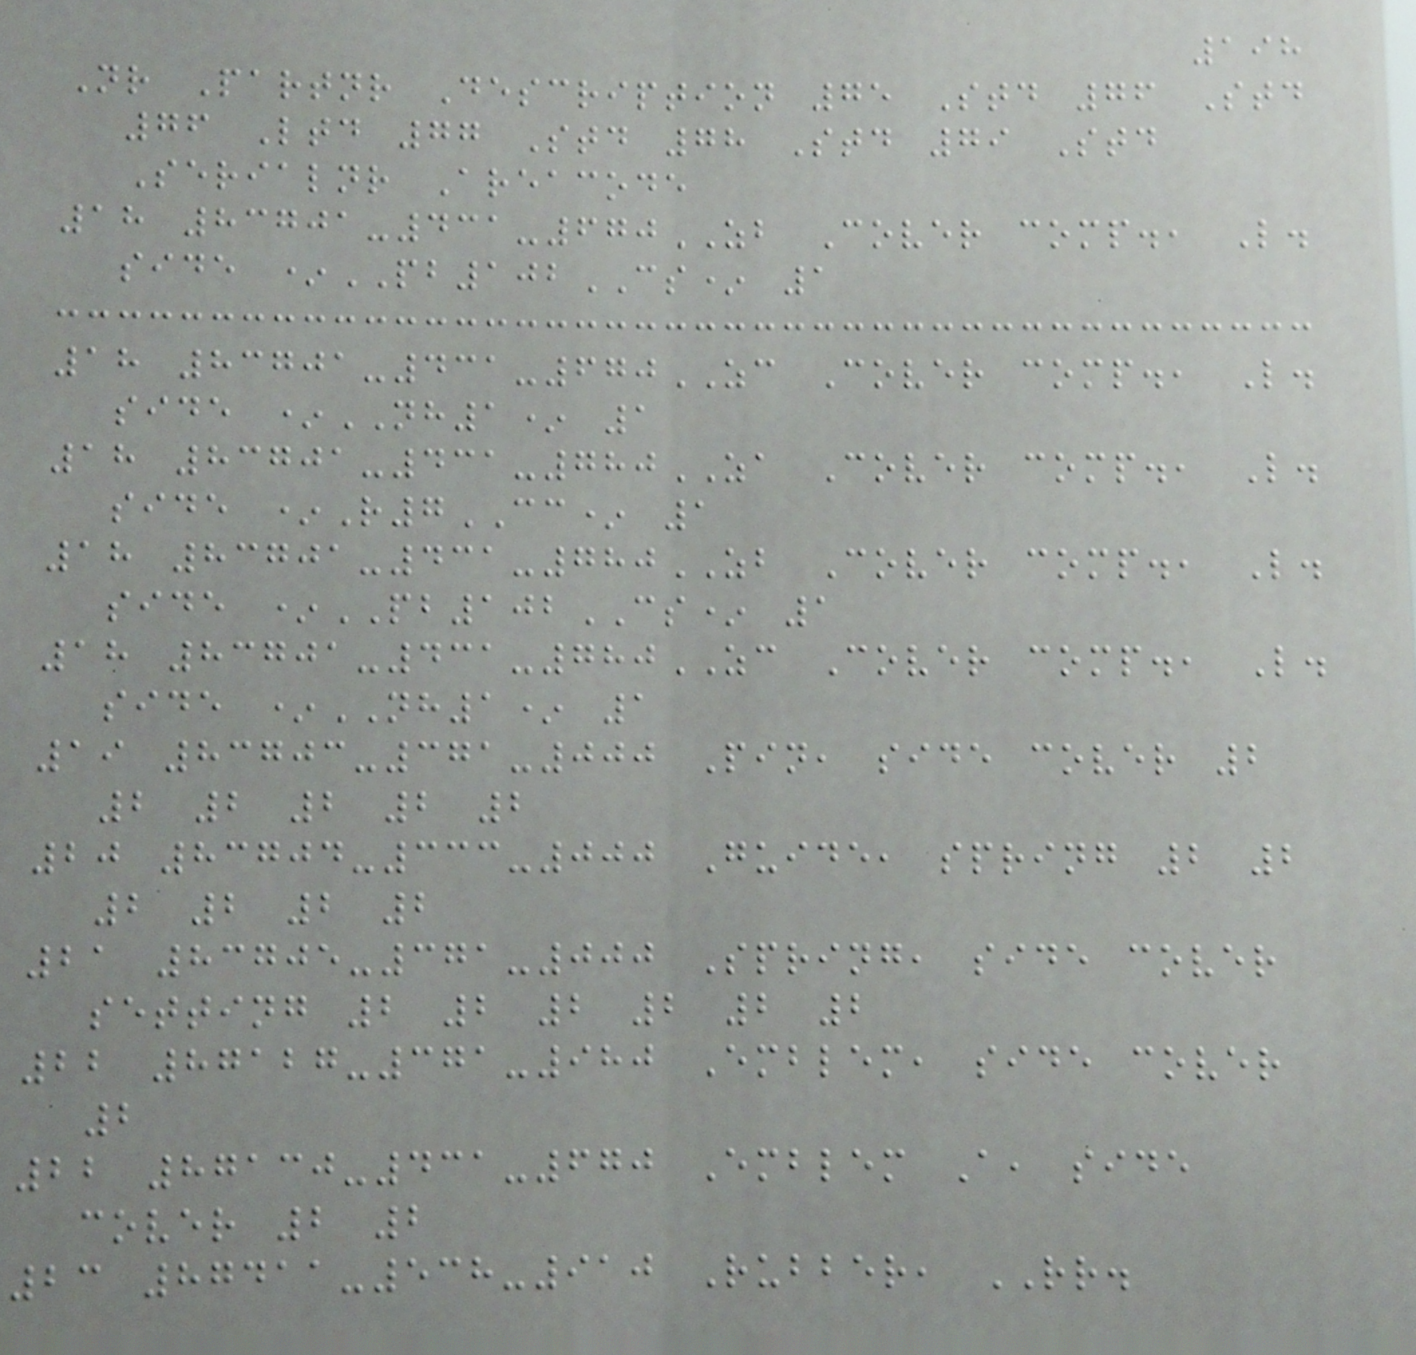198
Nr Partnr Description 75 Std 76 Std
76 Ltd 77 Std 78 Std 79 Std
Serialnr Areacode
18 83701-431-670ZB Cover comp., L.
side *PB102CS* 1
18 83701-431-670ZC Cover comp., L.
side *NH1* 1
18 83701-431-780ZA Cover comp., L.
side *R7CC* 1
18 83701-431-780ZB Cover comp., L.
side *PB102CS* 1
18 83701-431-780ZC Cover comp., L.
side *NH1* 1
19 83703-371-000 Pin, side cover 2
2 2 2 2 2
20 83704-333-000 Guide, spring 2 2
2 2 2 2
21 83705-371-000 Spring, side cover
setting 2 2 2 2 2 2
22 87127-371-980 Emblem, side cover
2
22 87130-431-670 Emblem A, side
cover 2 2
23 87411-538-910 Rubber, RR.
